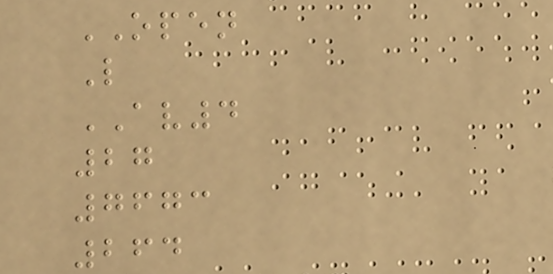OPEN
L
AV4
27
7673
264
